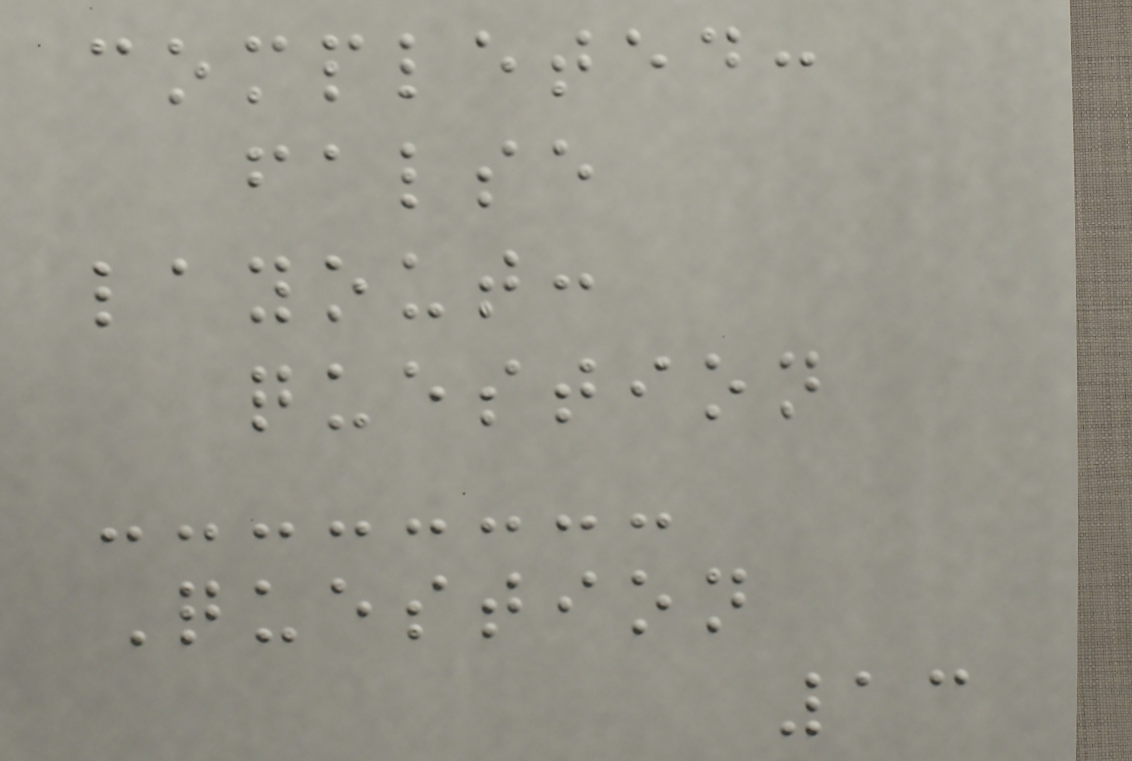completed:
false
layout:
question
Question
13
